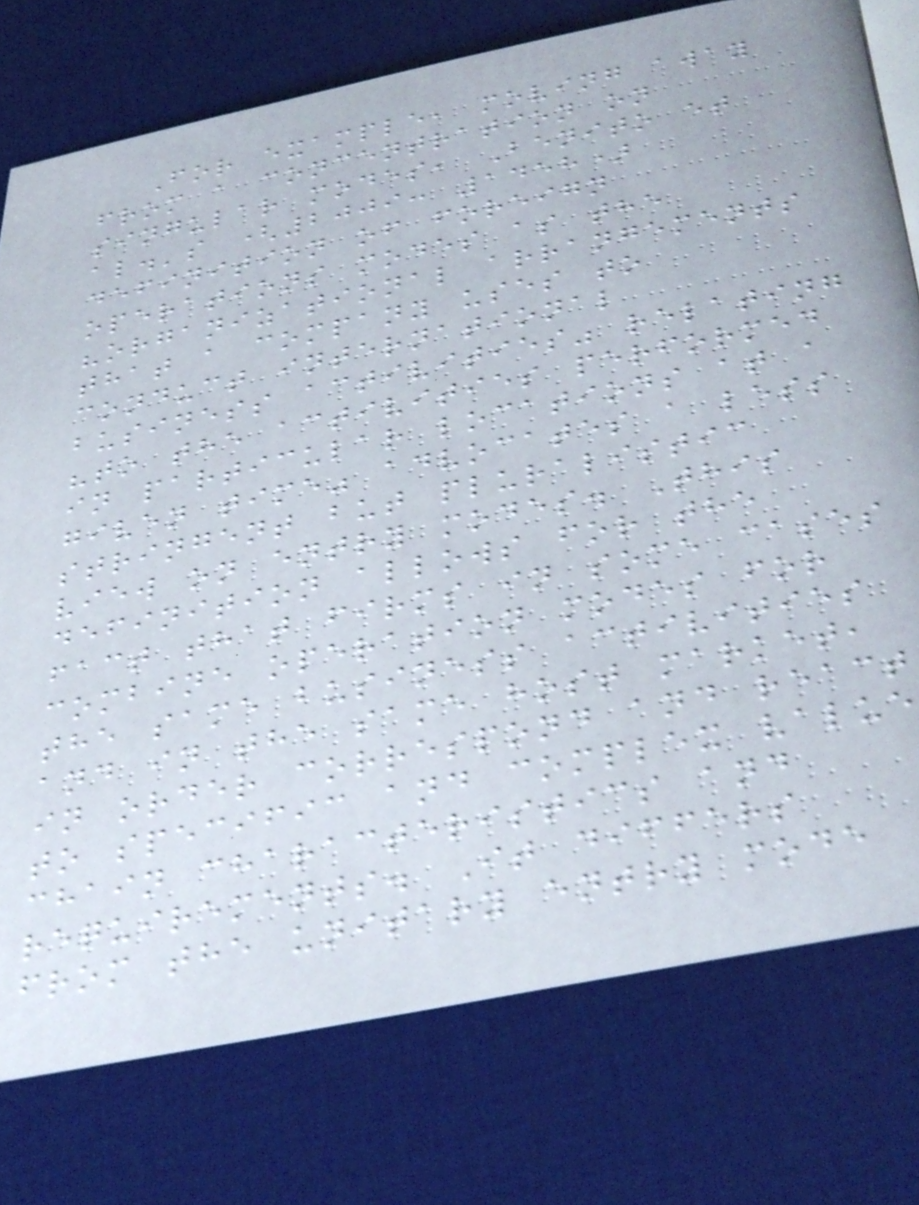For example, moving away
from a concentration on
singular modes, Benito et
al.'s (2009: 1458)
definition of foreign
operations modes as the
"organizational arrangements
that a company uses to
conduct international
business activities" relating
"to the activities performed
in particular locations at a
given time" advocates a less
stringent but pluralistic
view on entry modes. This
definition allows for the
fact that firms in some cases
combine operation modes for
the same business activities
and in the same host market,
in order correspond and react
to specific and complex value
chain characteristics and
requirements. It differs
from the unitary entry mode
